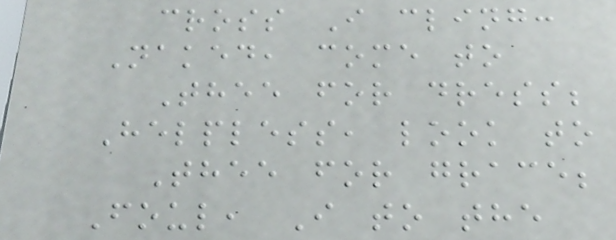cross I cling:
Naked, come to
Thee for dress;
Helpless, look to
Thee for grace;
Foul, I to the
